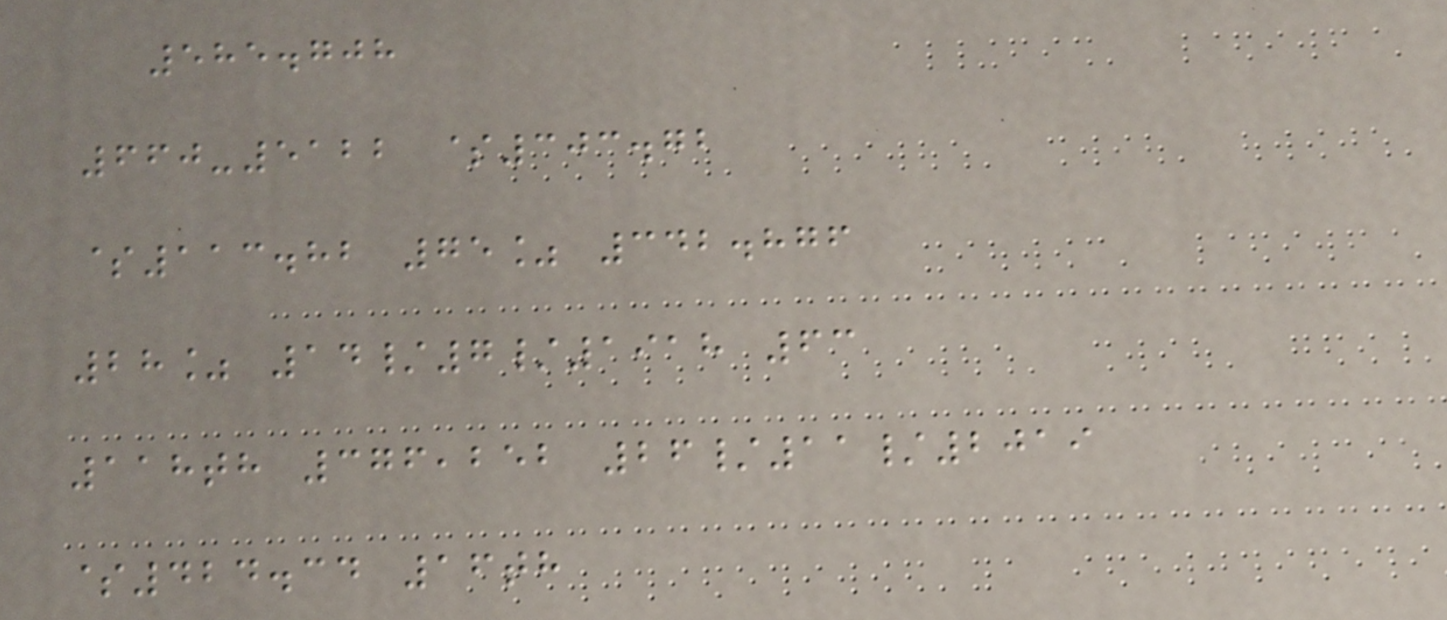585.708
660-5122 $303.72
$113.82 75% 342.876
28% 14/7/1918 63
118th 376,252 26/11/2019
$424.34 16th
